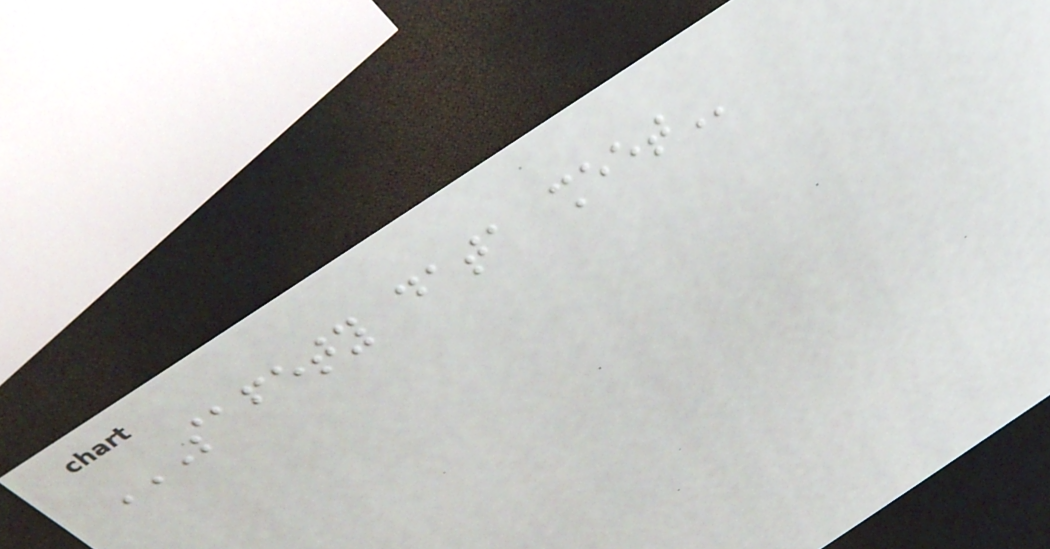SAFETY DATA SHEET
